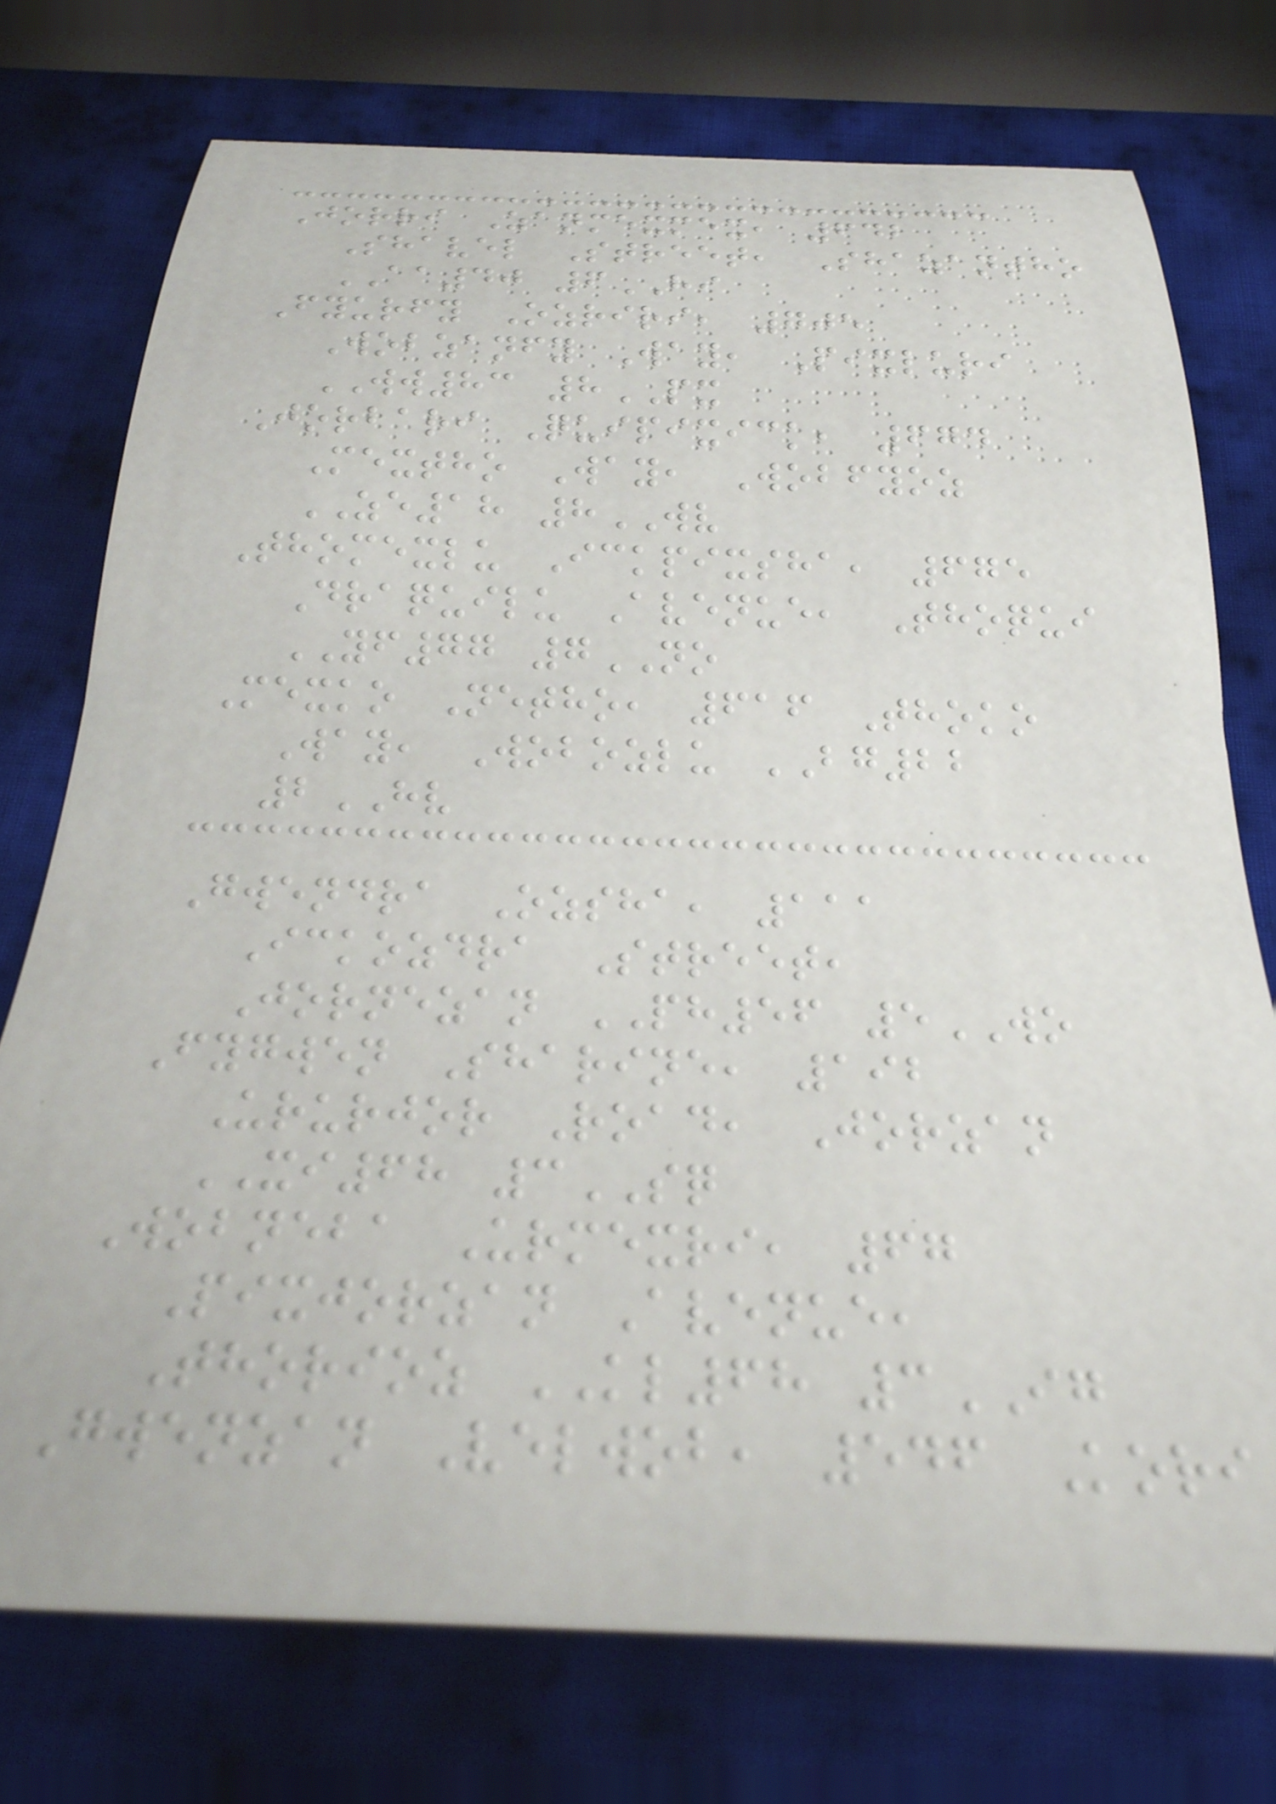Jorri Zanmexmex, 642
Shavel Street, Shazantho
AA40 6HI
Fyurfy Ozriri, 705
Wobzanfy Way, Pixluri
WW83 8PX
Jorbari Quipixick, 674
Mextho Way, Wobfyoz
ZE18 8WV
Thomexlu Ickpixsha, 675
Draquilu Avenue, Thoqui
YF77 7NO
Mexko Netho, 616 Thoko
Way, Wobozlu BG22
2HV
Gwendra Ozsha, 111
Ickozdra Street,
Jornezan PH56 5WO
Fygwen Sharine, 192
Ururjor Road, Jorzan
XI68 3SQ
Wobneba Urmexri, 67
Pixjorzan Avenue,
Thorioz KL68 3IG
Gwenzan Velwob, 546 Kori
